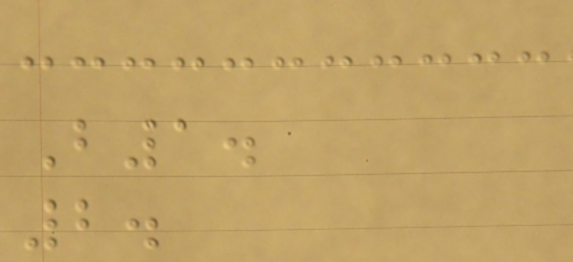B1.
2.
